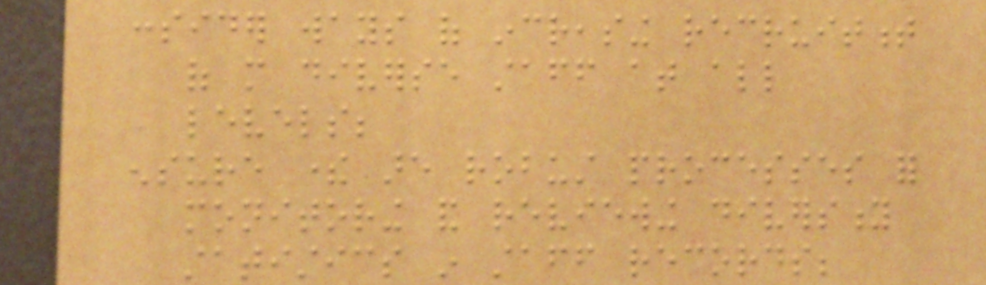consider ways of increasing recruitment
of more diverse staff at all
levels;
ensure there are robust processes for
monitoring and reviewing diversity
statistics in staff records;
